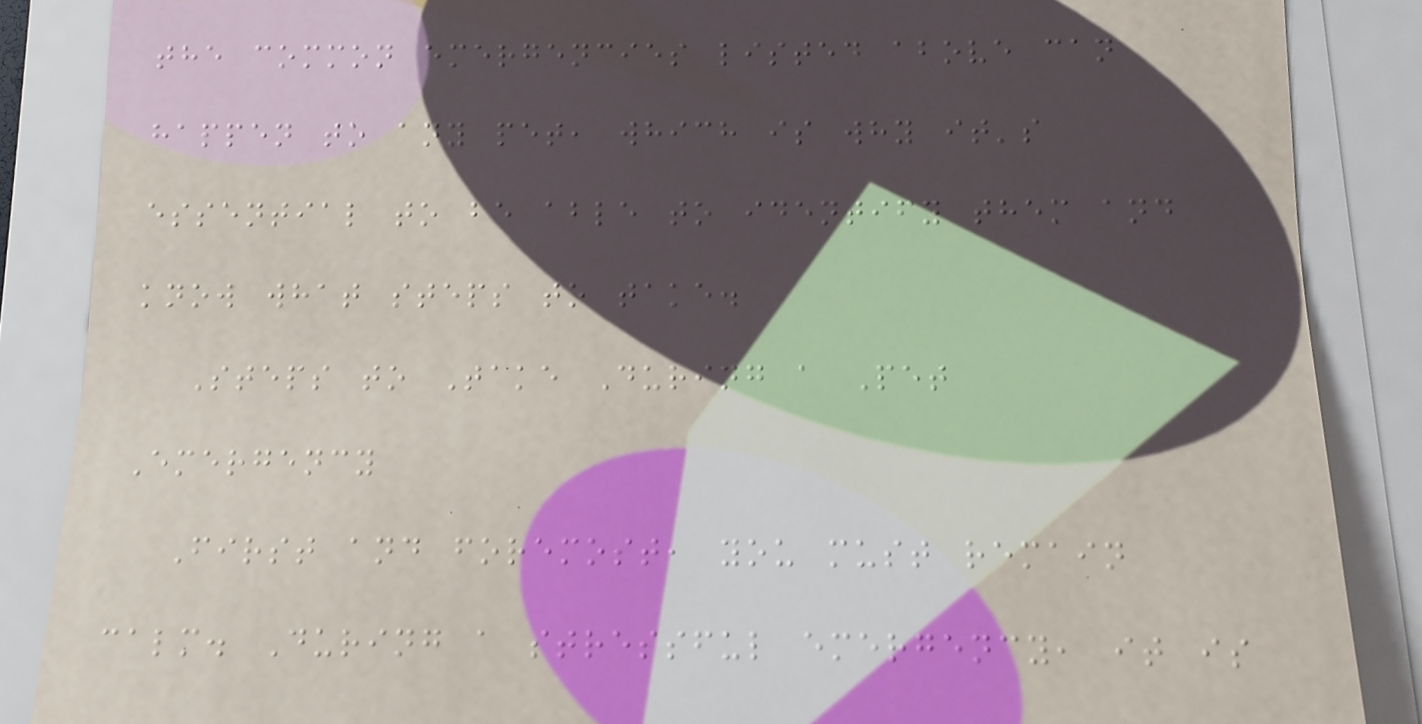the common emergencies listed above can
happen to any pet, which is why it's
essential to be able to identify them and
know what steps to take.
Steps to Take During a Pet
Emergency
First and foremost, you must remain
calm. During a stressful emergency, it is
